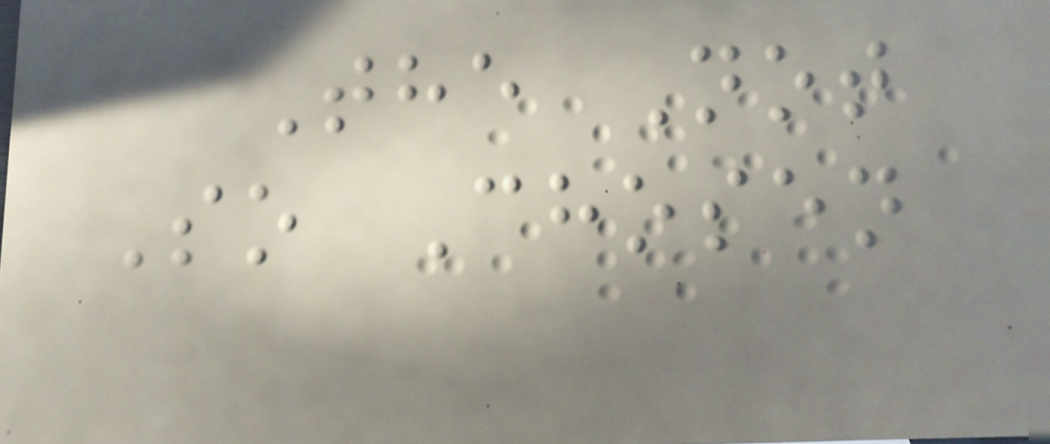The Not
So Chosen
